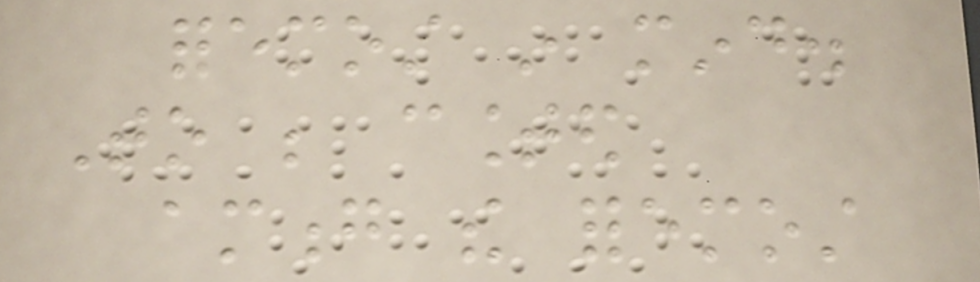foremost in mind.
To be counted
among the foremost
